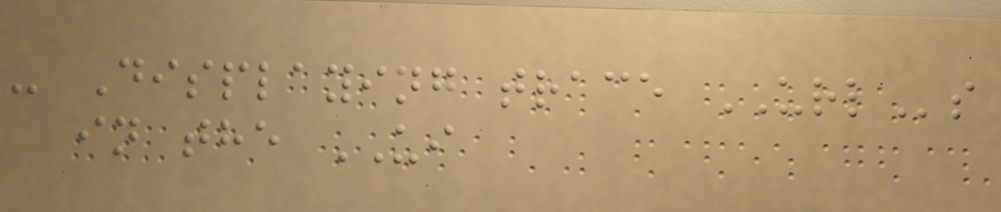- Displaying trace URLs
in the UI
